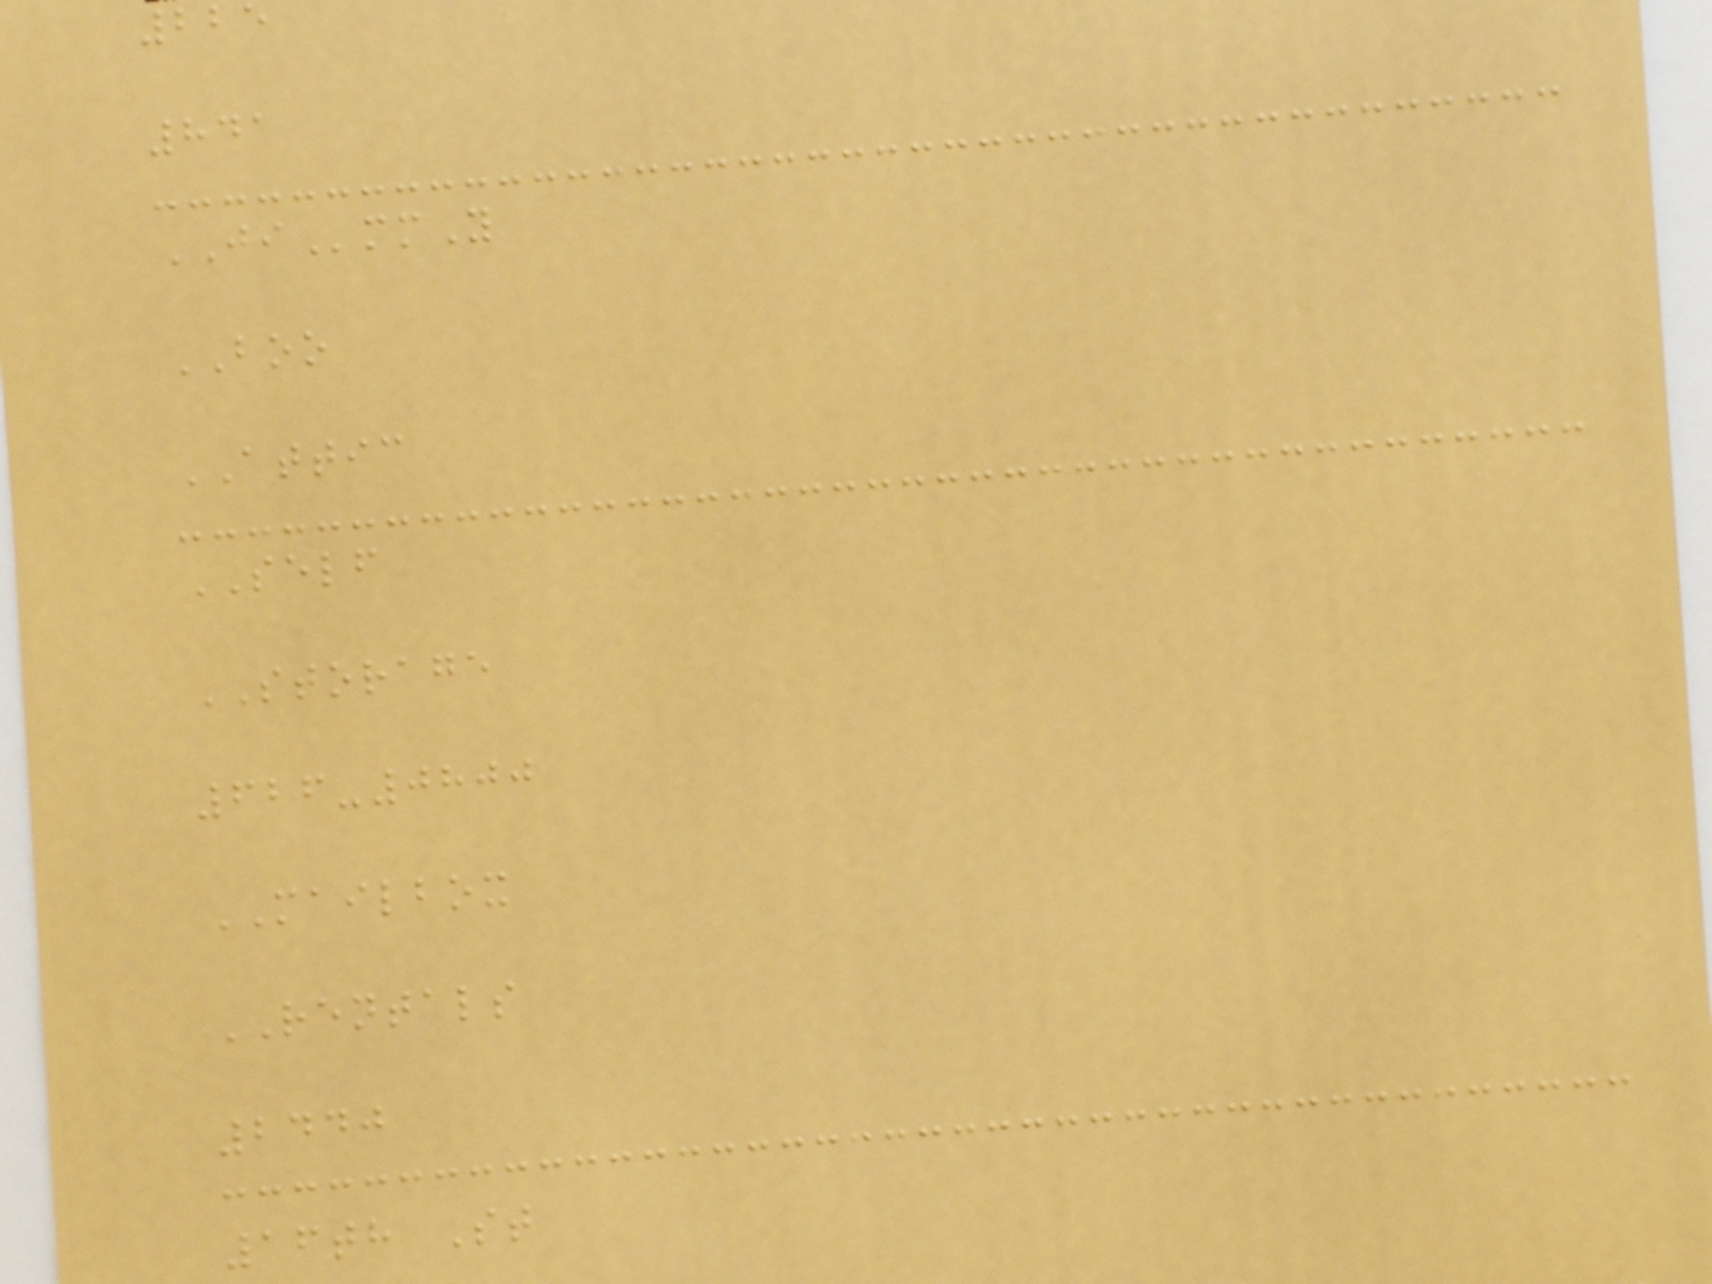225
841
JImmY
BOO
ATTIC
SELF
STORAGE
626-0800
MAILBOX
RENTALS
2440
16th St
